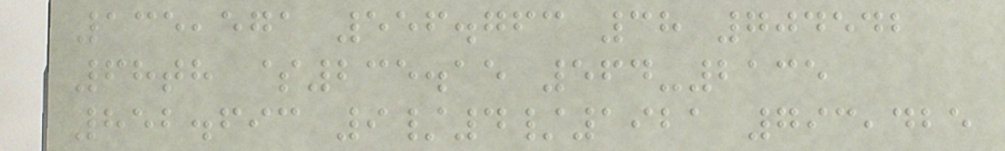135,571 556.763 38 704542
68th $235.15 564-2135
852.693 9/4/1921 793,425
